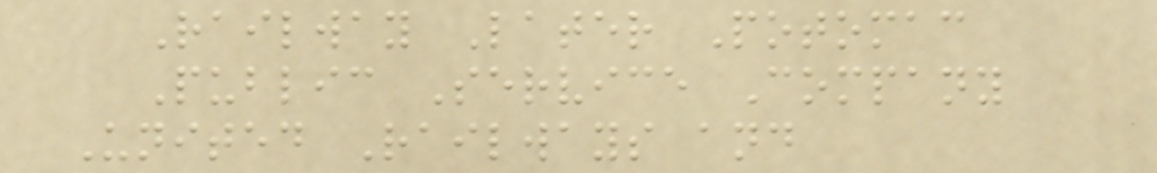Railway Later Potomac
Public Service Company
United Railways and
